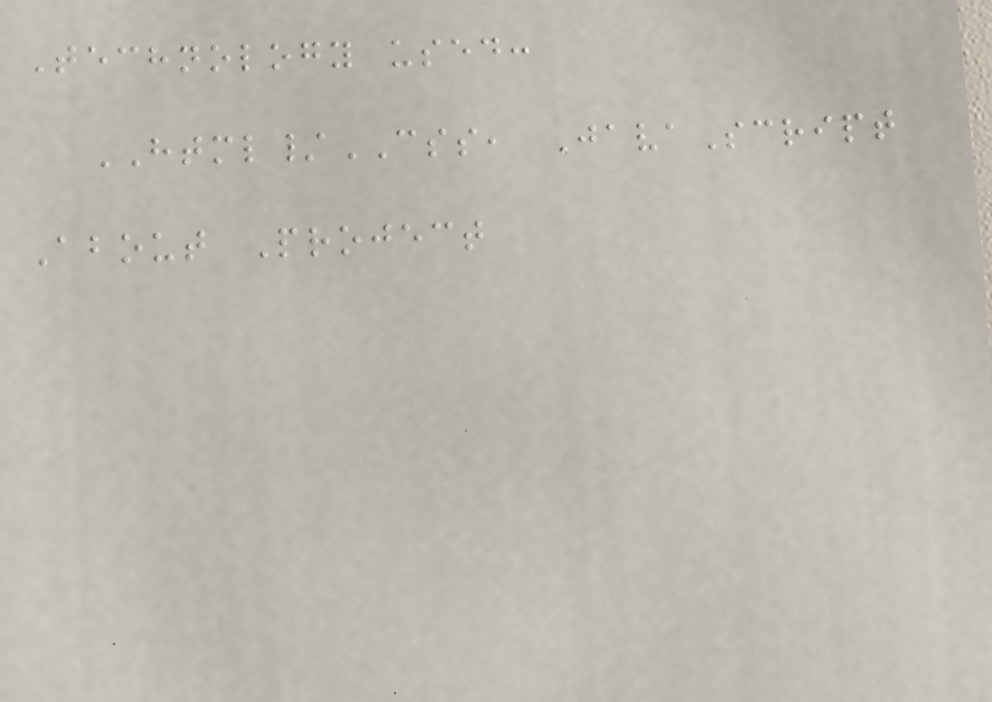Technology used:
HTML/CSS, JavaScript
About Project
